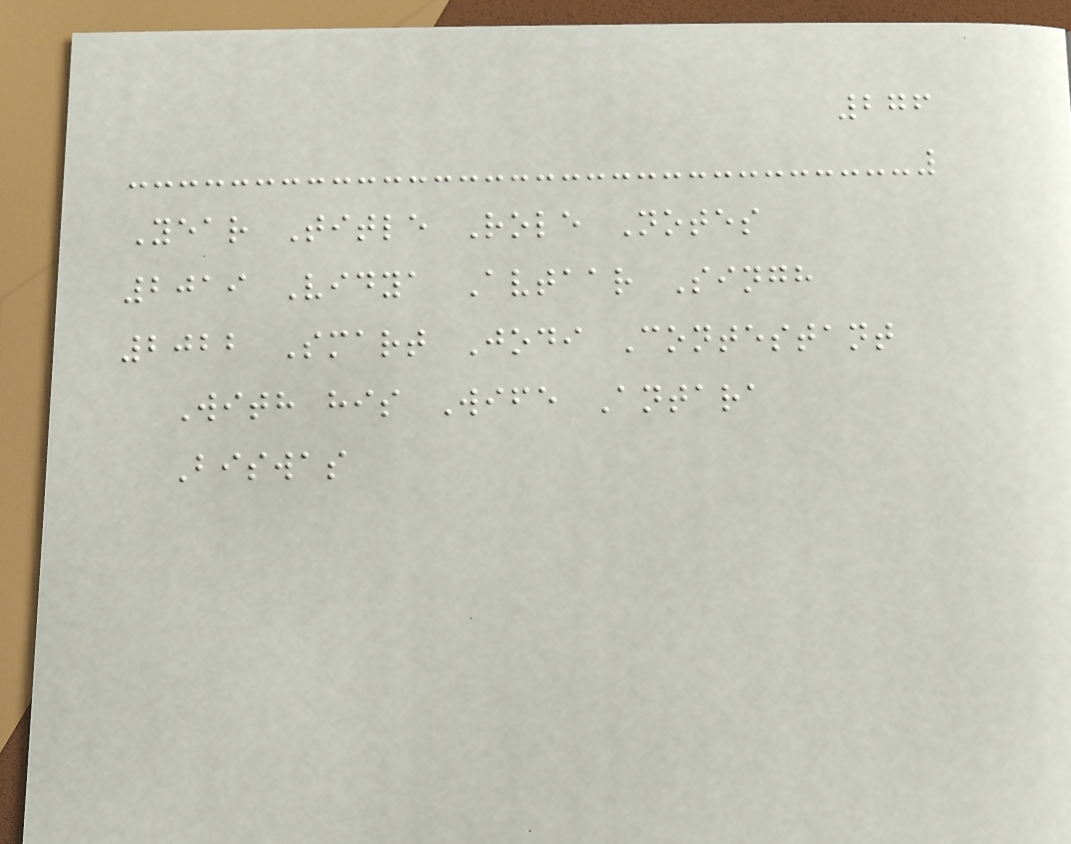276
Year Title Role Notes
2019 Vidya Avtaar Singh
2022 Smart Jodi Contestant
With his Wife Antara
Biswas
